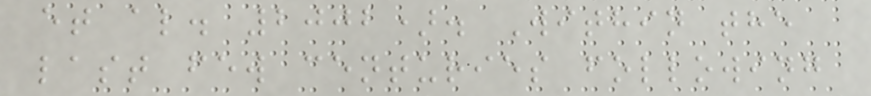et al. 2002). Within the
last few centuries following
